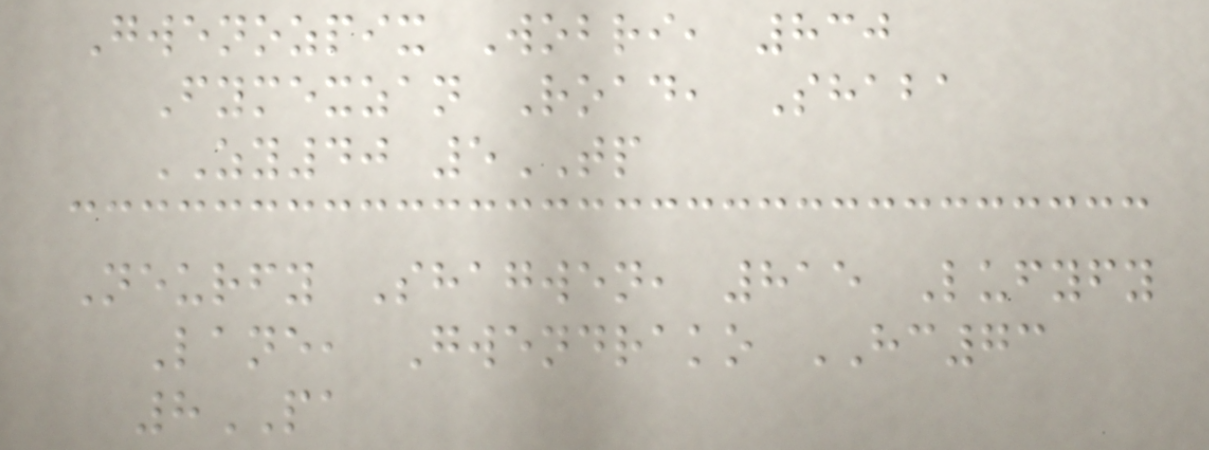Gwenozpix Wobri, 830
Fymexzan Road, Shaba
ZY40 5TP
Neurfy Shagwen, 815 Lufyfy
Lane, Gwendrako HC73
8PA
